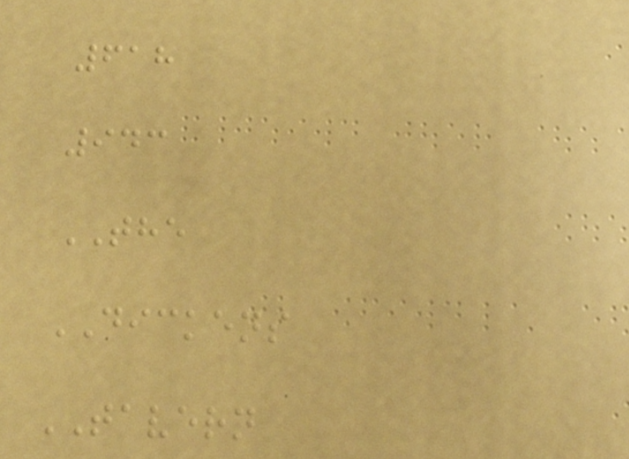618
943
THE
DICKENS
TAVERN
